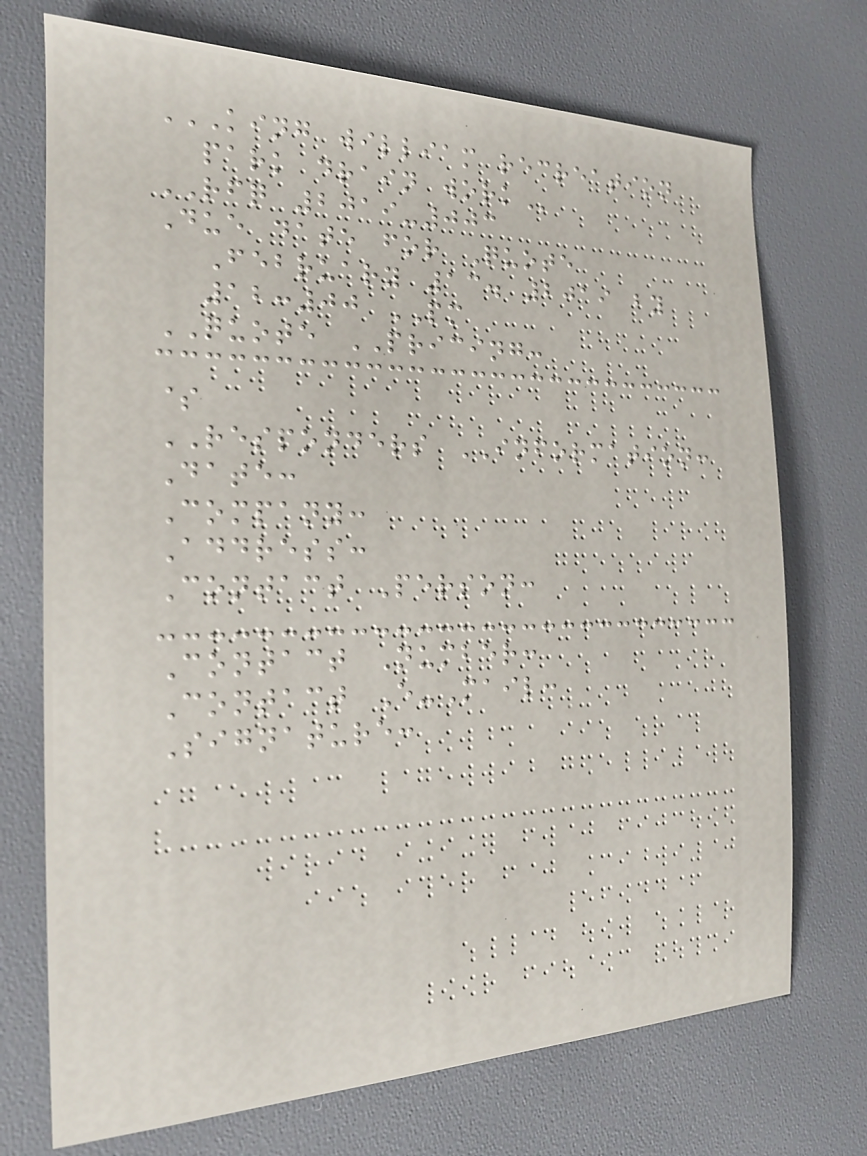KING WILLIAM RECREATION
PARK DRAIN WORK
RFQ 2019-003
Due date for Quote
February 13. 2019 by
12:00 PM
QUOTE PRICING:
$
RESPONDERS INFORMATION:
Date:
Company:
Address:
Contact Person:
Contact Number:
Contact E-Mail:
Signature:
